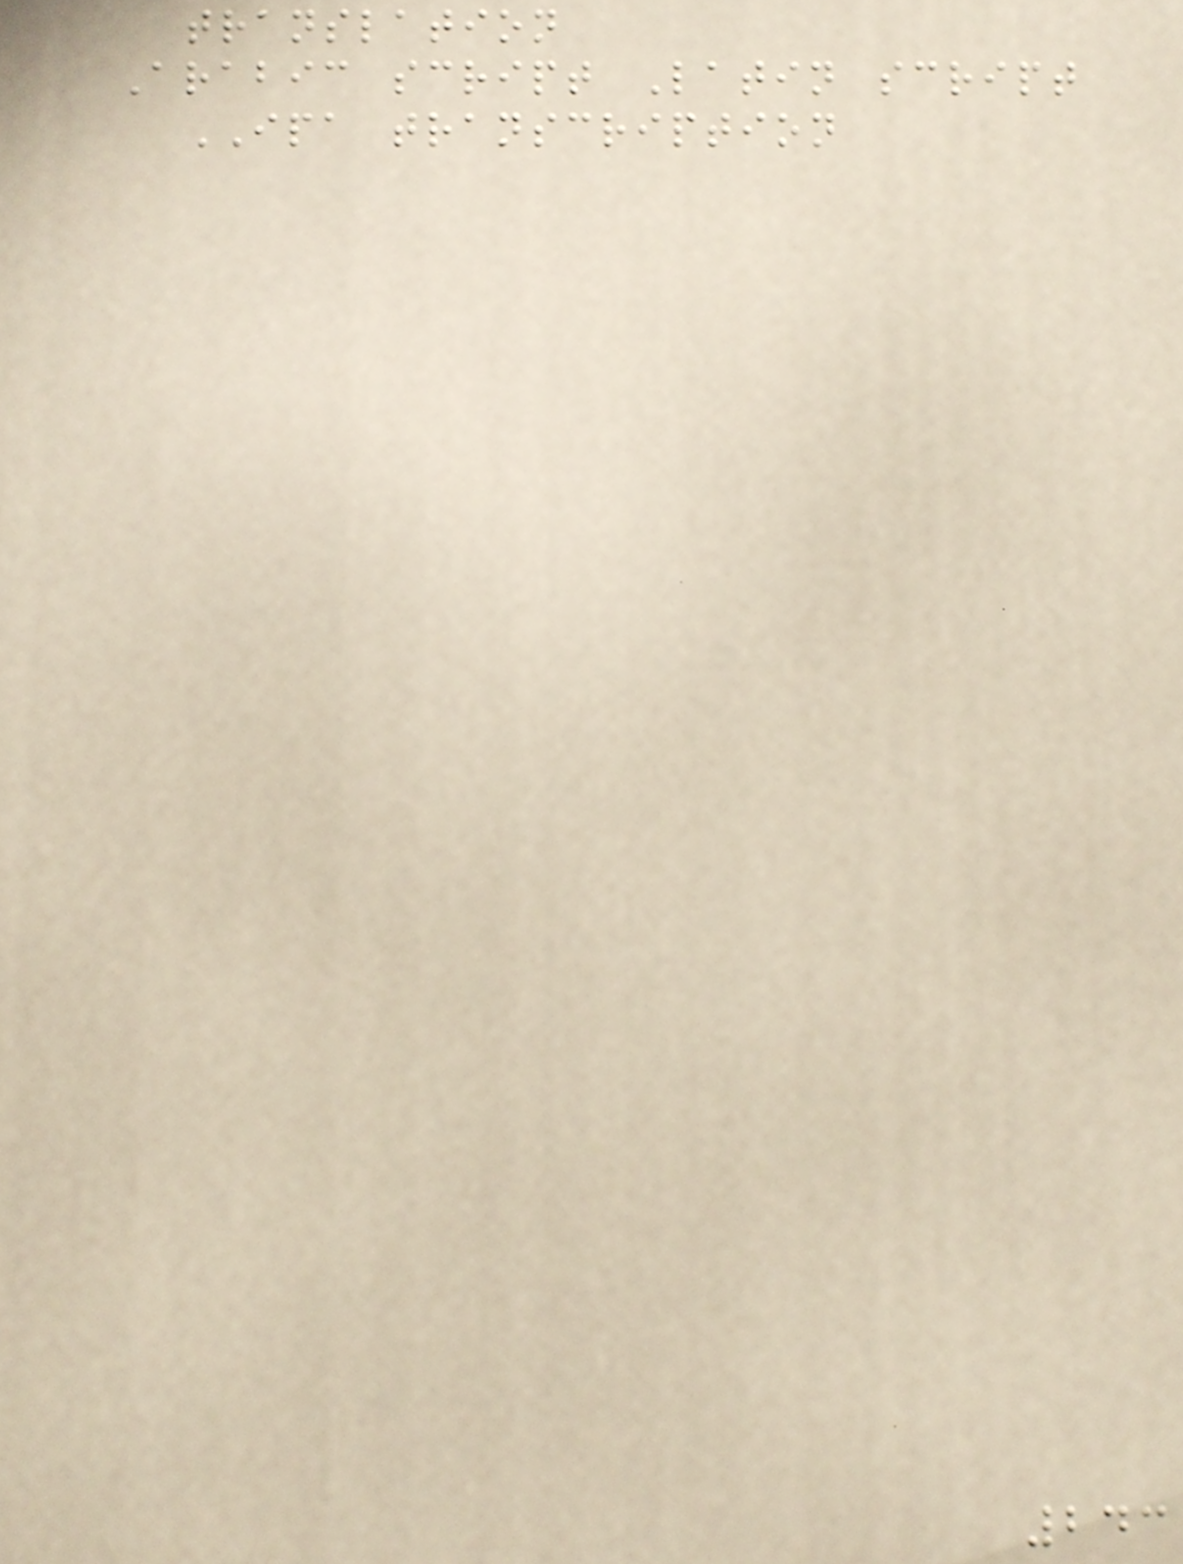translation
Arabic script Latin script
IPA transcription
243
